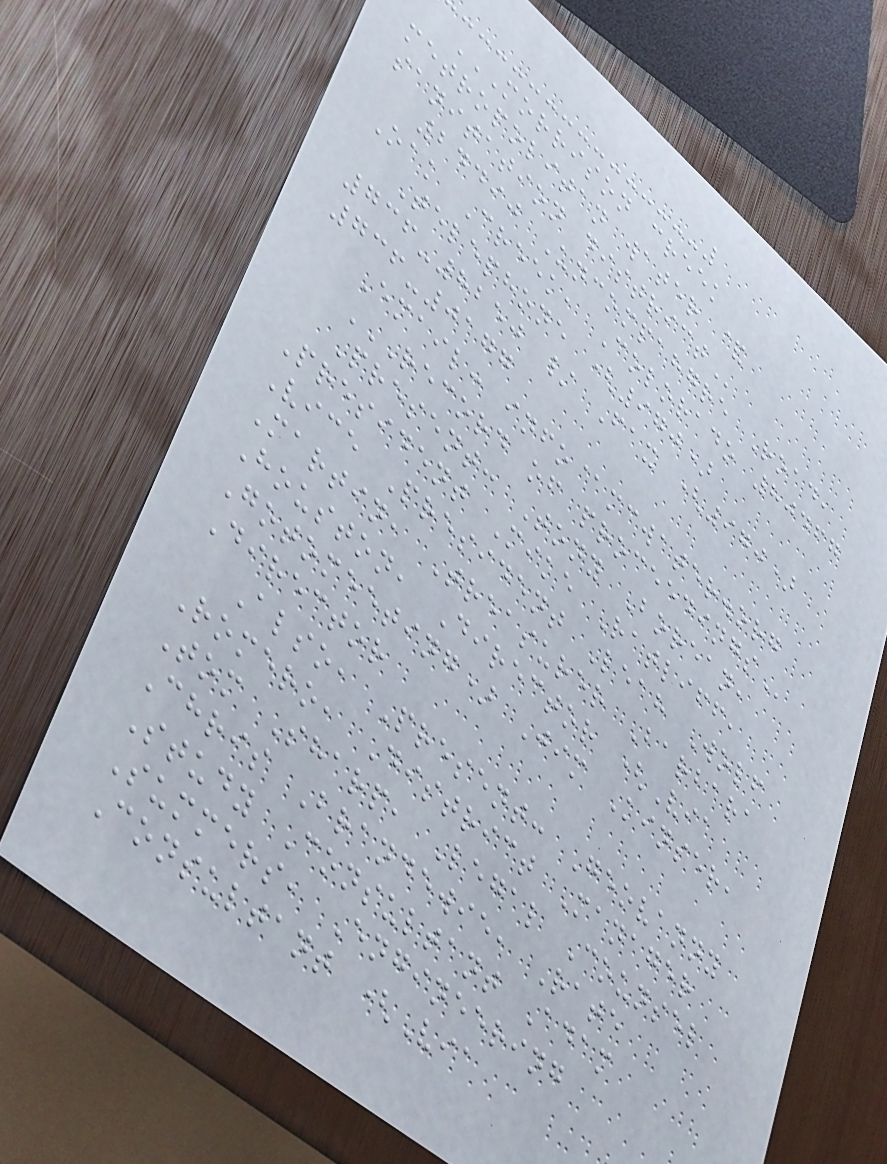MORRISON CREEK
METROPOLITAN WATER &
SANITATION DISTRICT
24490 Uncompahgre Road,
Oak Creek, Colorado 80467
Telephone (970)
736-8250 / Fax (970)
736-0177
Email: info@mcwater.org
RECORD OF PROCEEDINGS
Present: Tony Borean,
President Mike Ratliff,
Vice President Leah Wolf
Martin, Treasurer Barbara
Houston, Director (Via
Gotomeeting) Jim Kinser,
Director
Also, Present: Geovanny
Romero, District Manager
Tom Sharp, Legal Counsel
Chris Brandewie, Rate
Study Consultant Adam
Summers, Engineering
Consultant (Via
